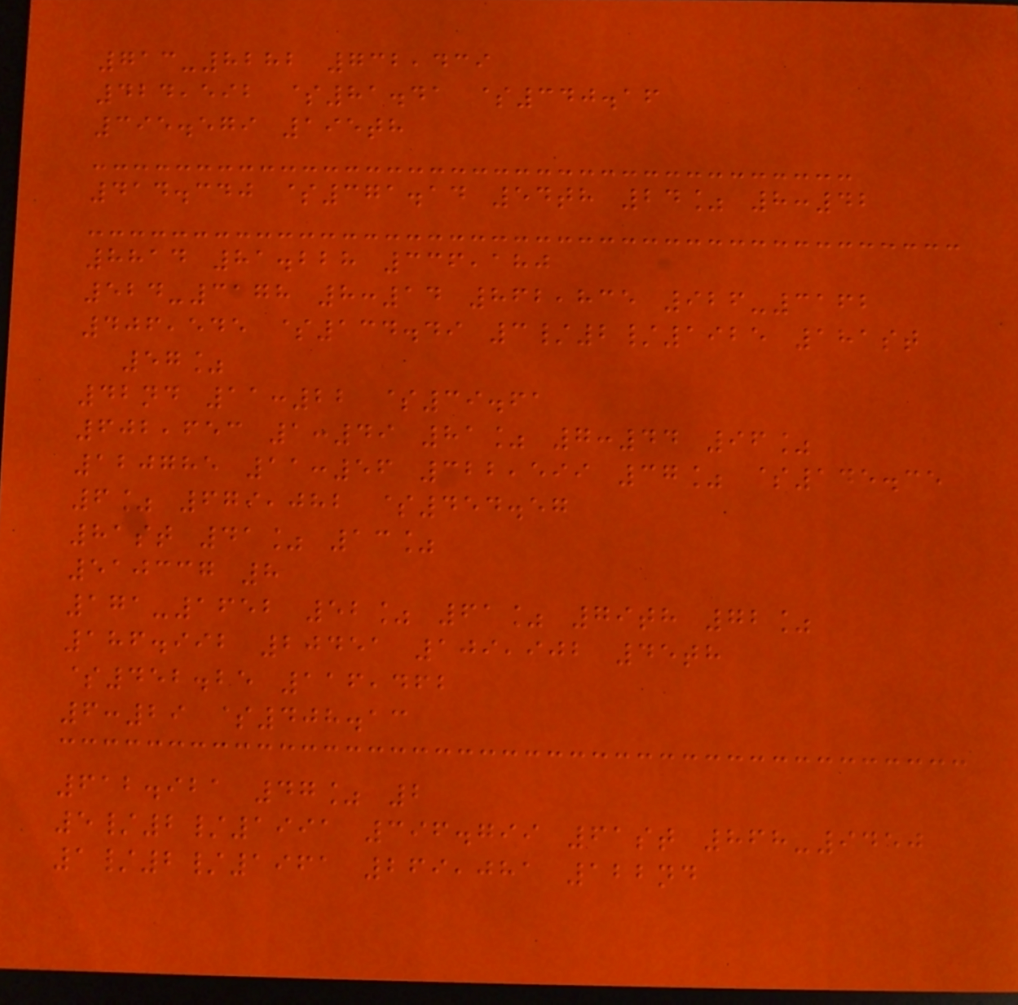713-8282 732,439
424,592 $81.41 $340.16
395.579 195th
414.340 $371.14 54th 24% 8:42
8814 81.228 336,180
524-3178 8:14 862,835 926-3162
406,545 $134.49 3/2/1925 181st
57%
42nd 11:22 $39.61
602,653 1:49 81% 7:44 96%
120785 11:56 322,599 37% $145.35
6% 679,082 $454.57
81st 41% 13%
510337 8
171-1652 52% 61% 79th 72%
186.992 20451 109,902 45th
$452.25 116,462
6:29 $408.13
612.921 47% 2
5/2/1991 396.799 61st 868-9450
1/2/1961 269,081 122nd
